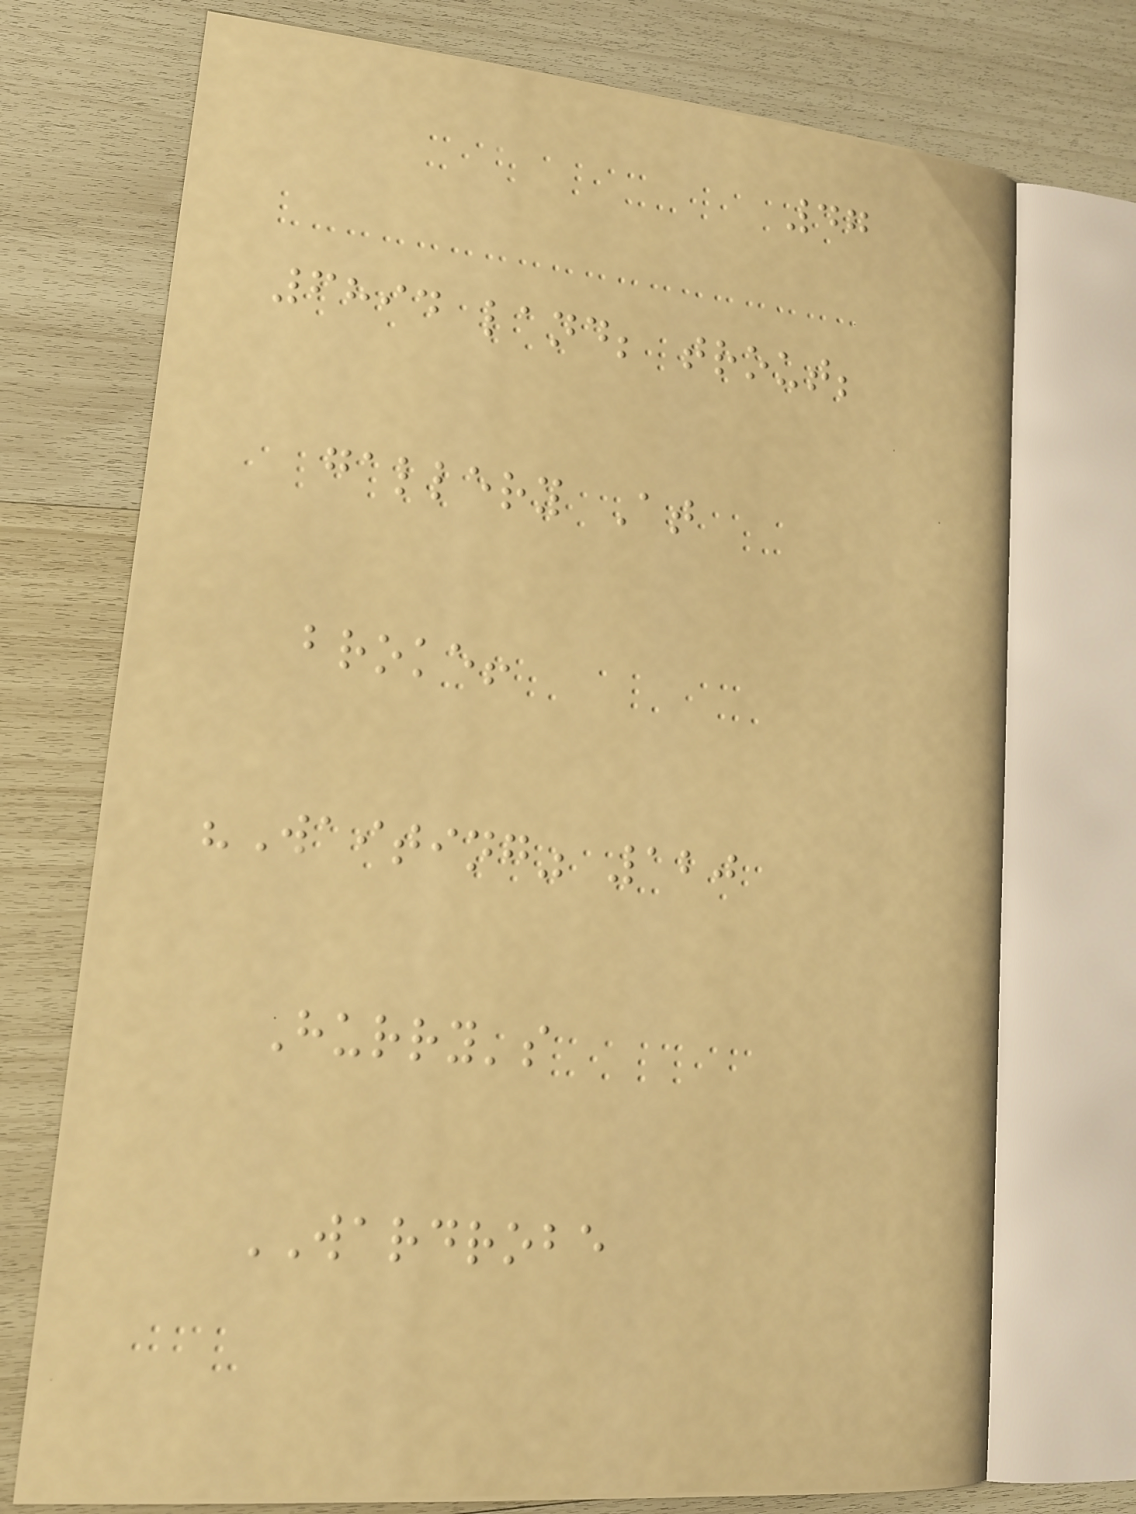47
6894 land; trout;
gallery At
broke!
"Waiting" 120
Hurry's
WARDROBE
